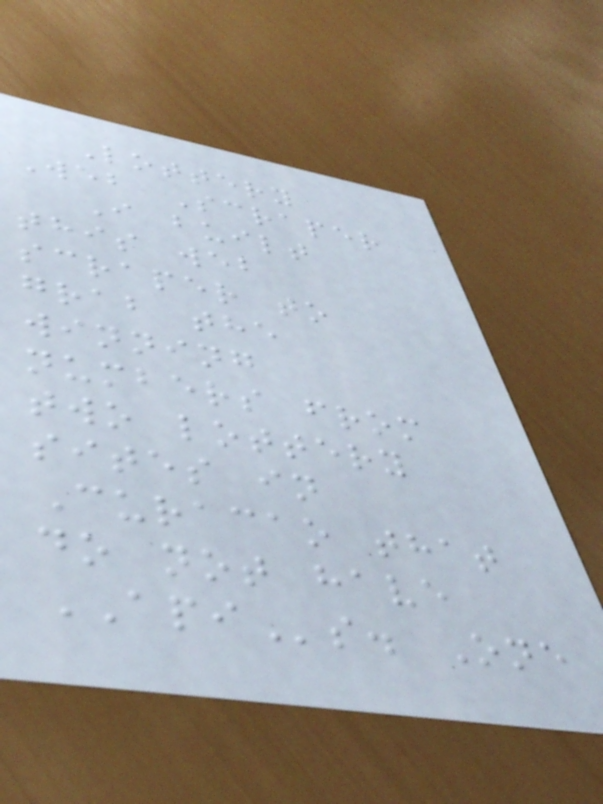Lottery
Web Scraper
I built
this web
scraper to
grab the
winning
numbers from
two lottery
sites in
Curacao that
do not have
APIs. One
